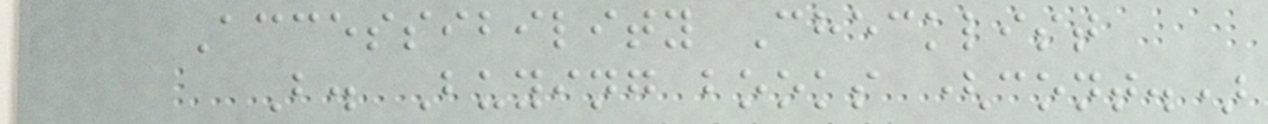Accessibility Checklist
B. Buying books (cont.)
